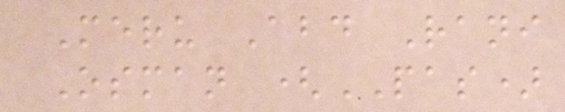Meru Abd Rani
Osman (PAS)
